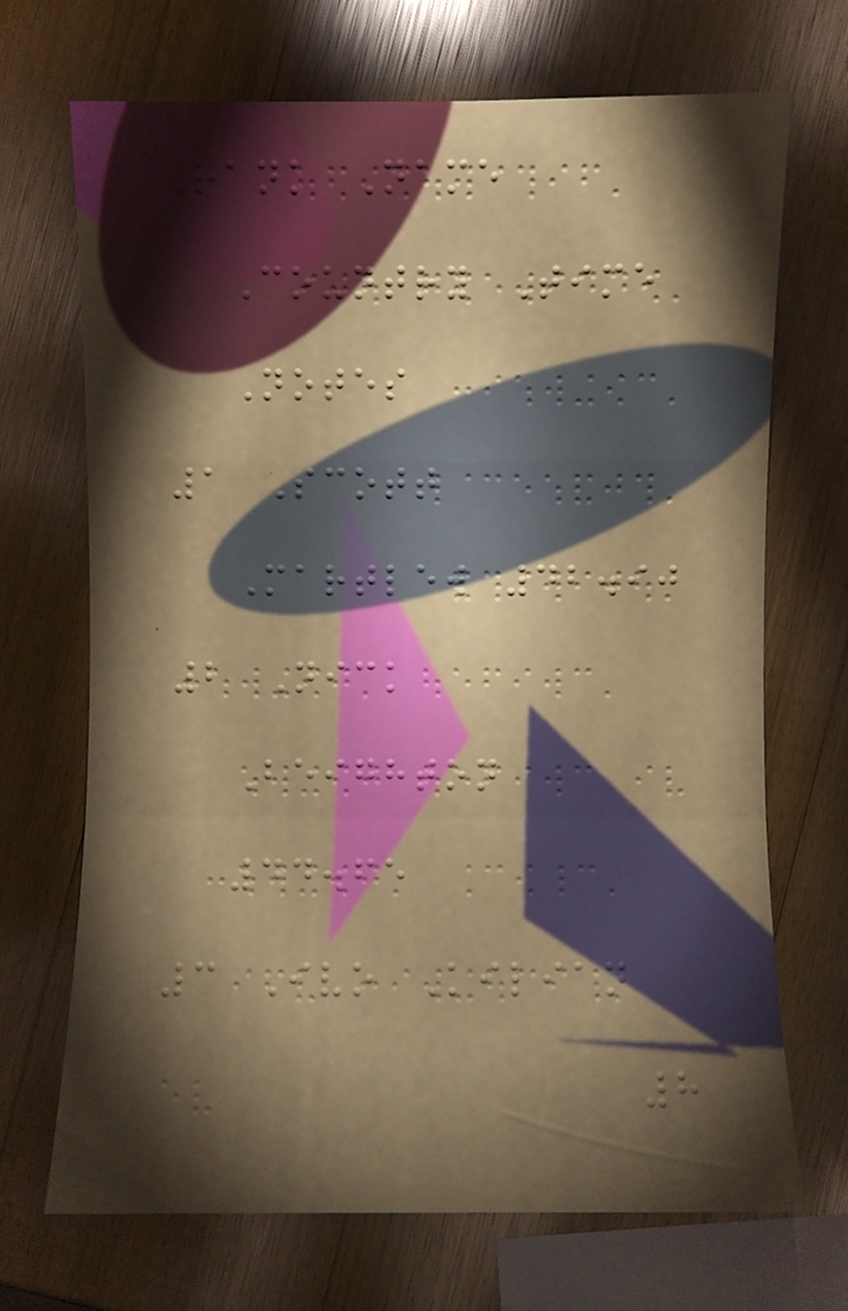Rank Name
Country Time
Notes
1 Scott
Martlew 42.90
2 Nick
Beighton
44.65
3 Ivo Kilian
8
